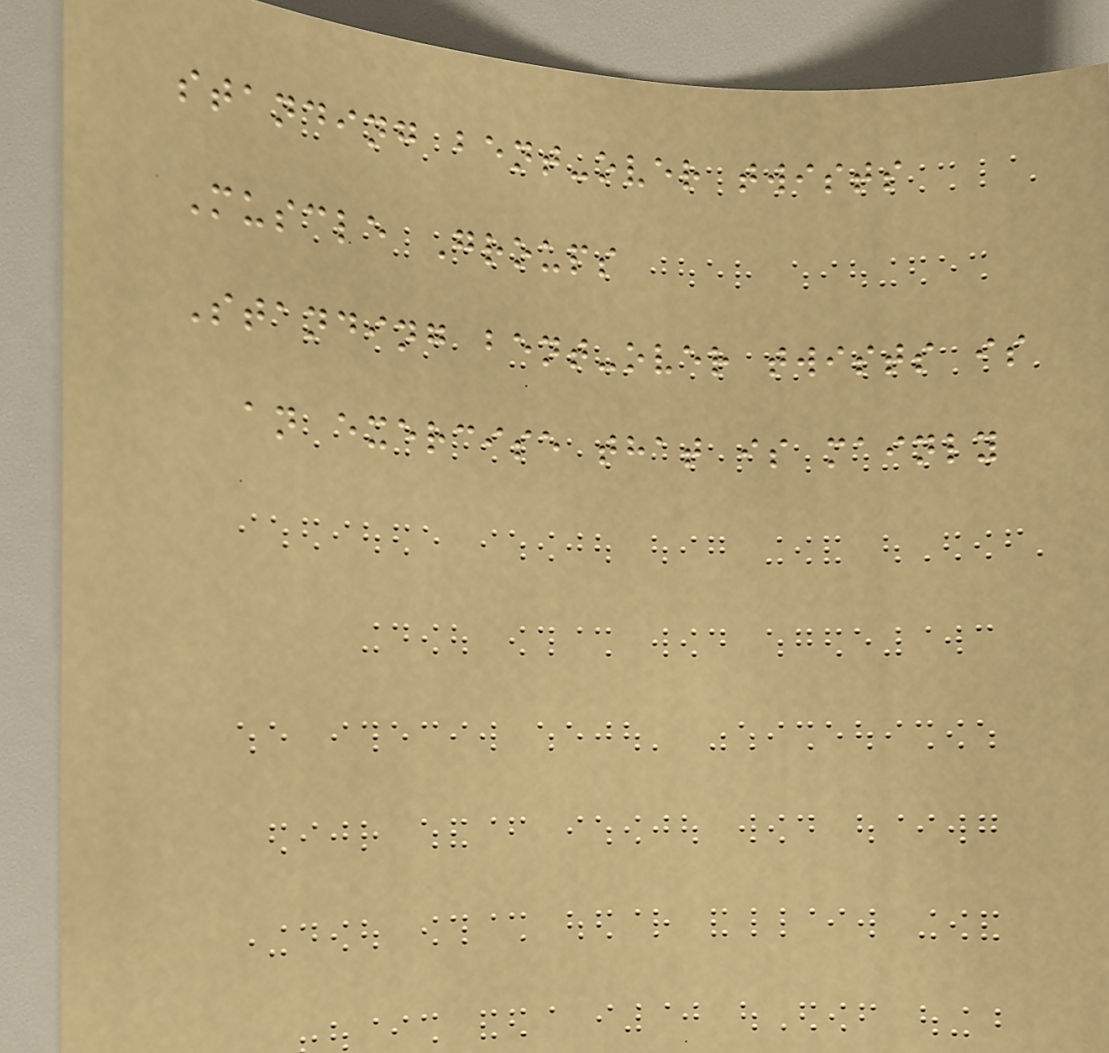standing bent-over twists
Muscle Groups
Standing bent-over twists is
an exercise that is mainly
